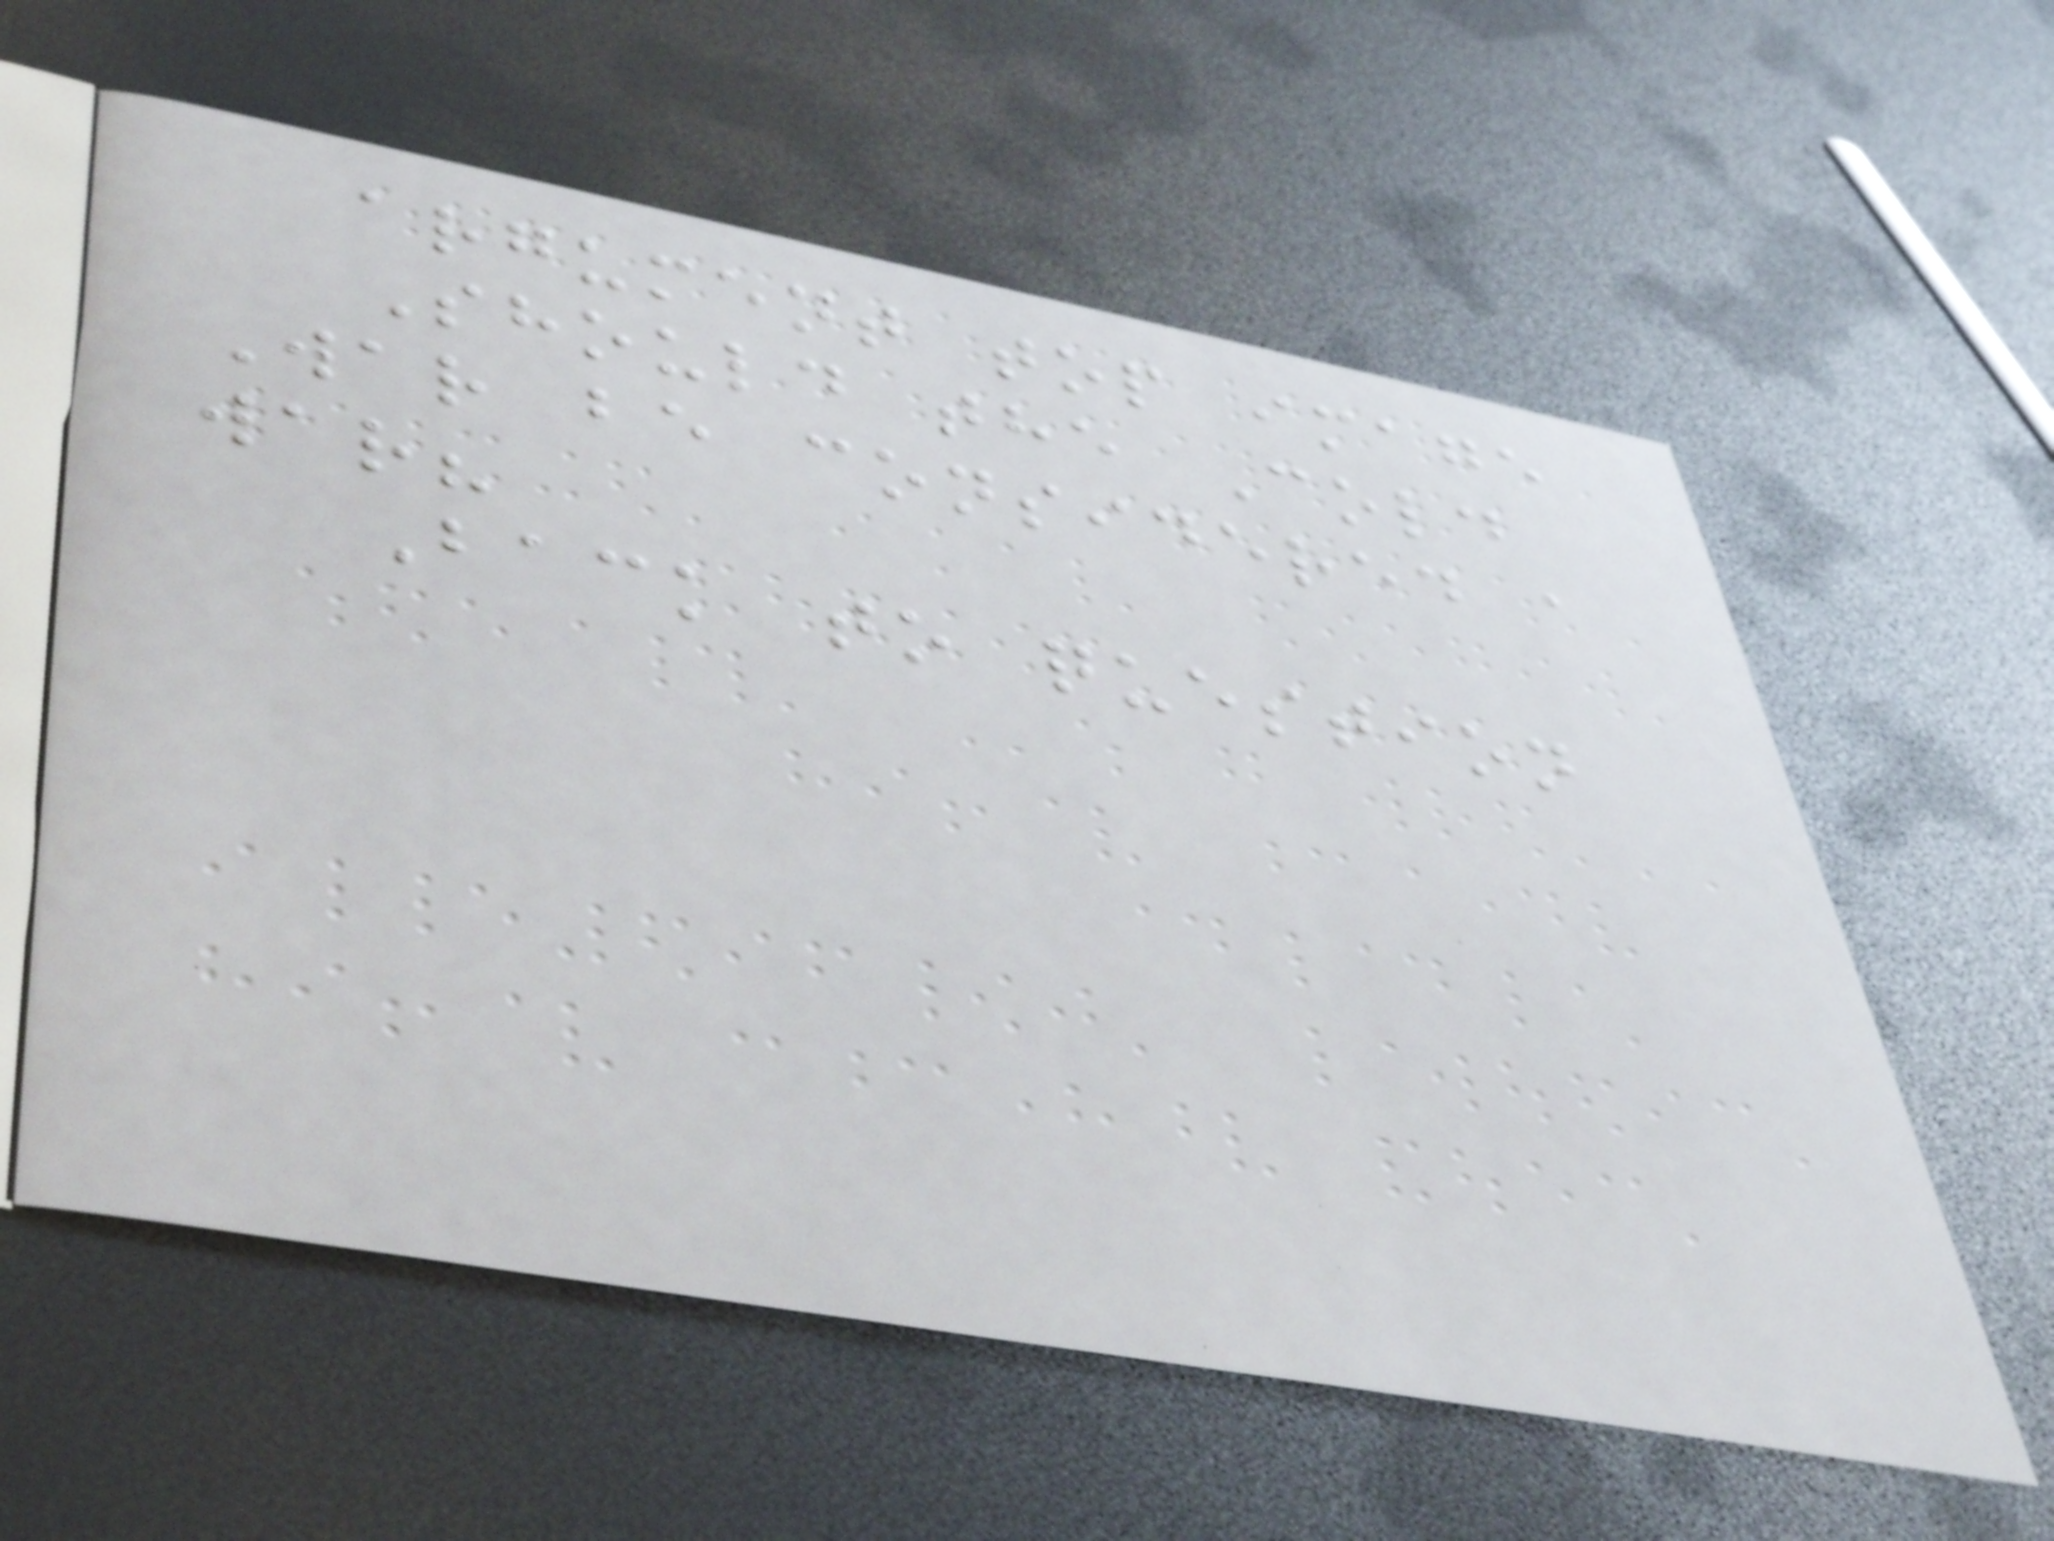argument top image
Should the Cold
War be considered a
war?
Back to question
